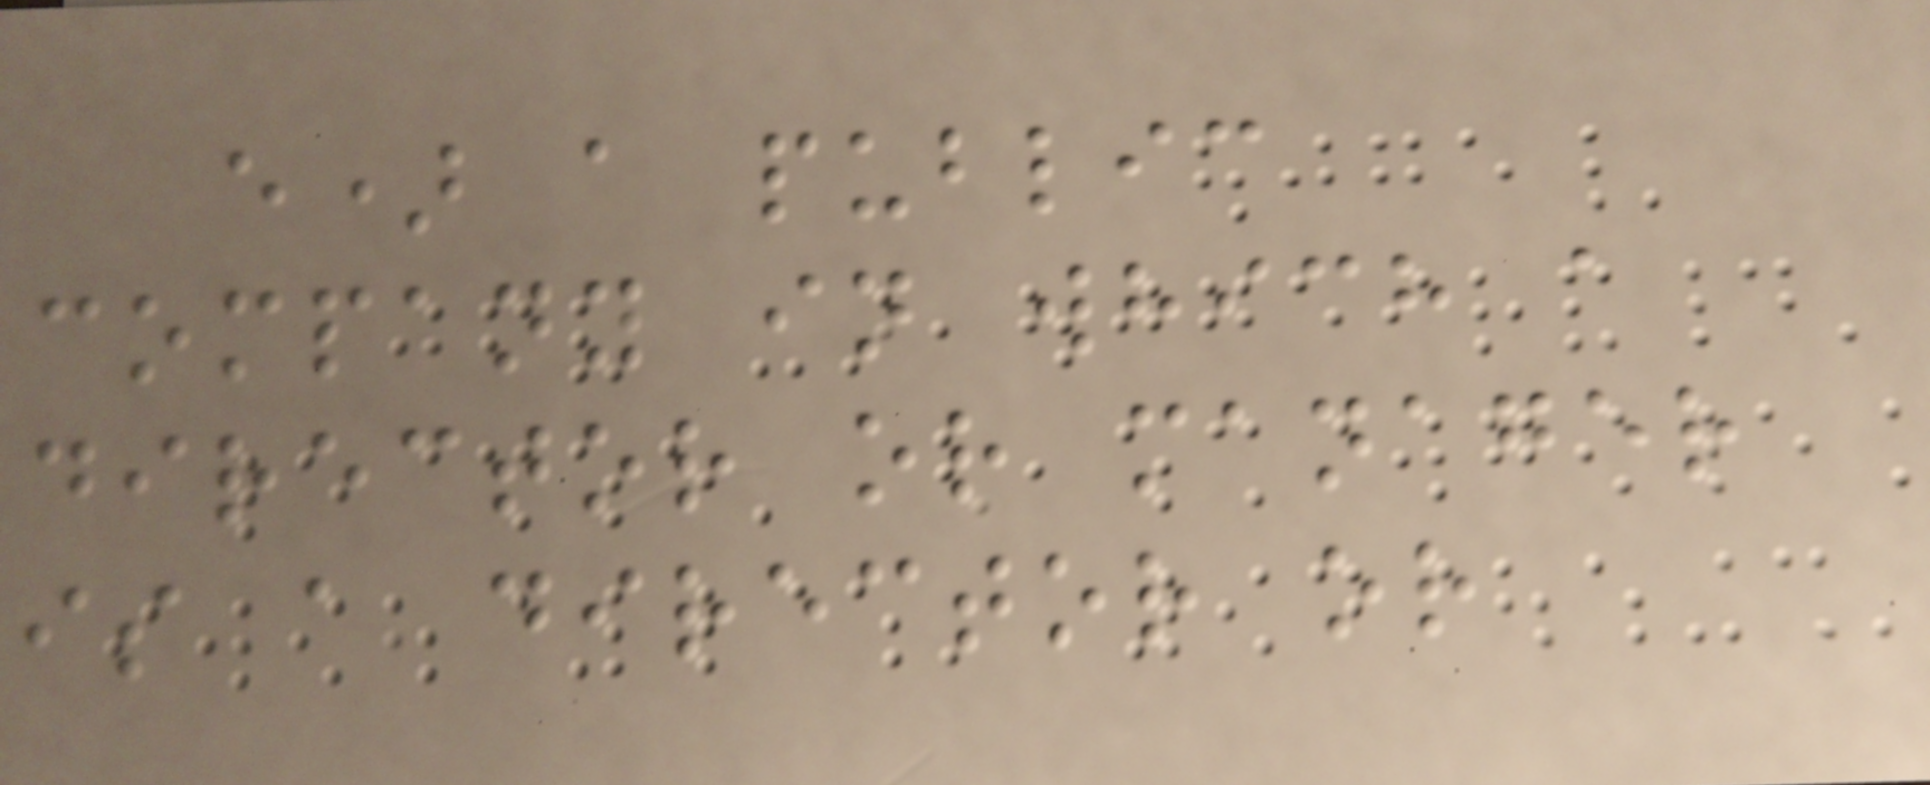e) a public
company in which a
director or manager
is a director or
